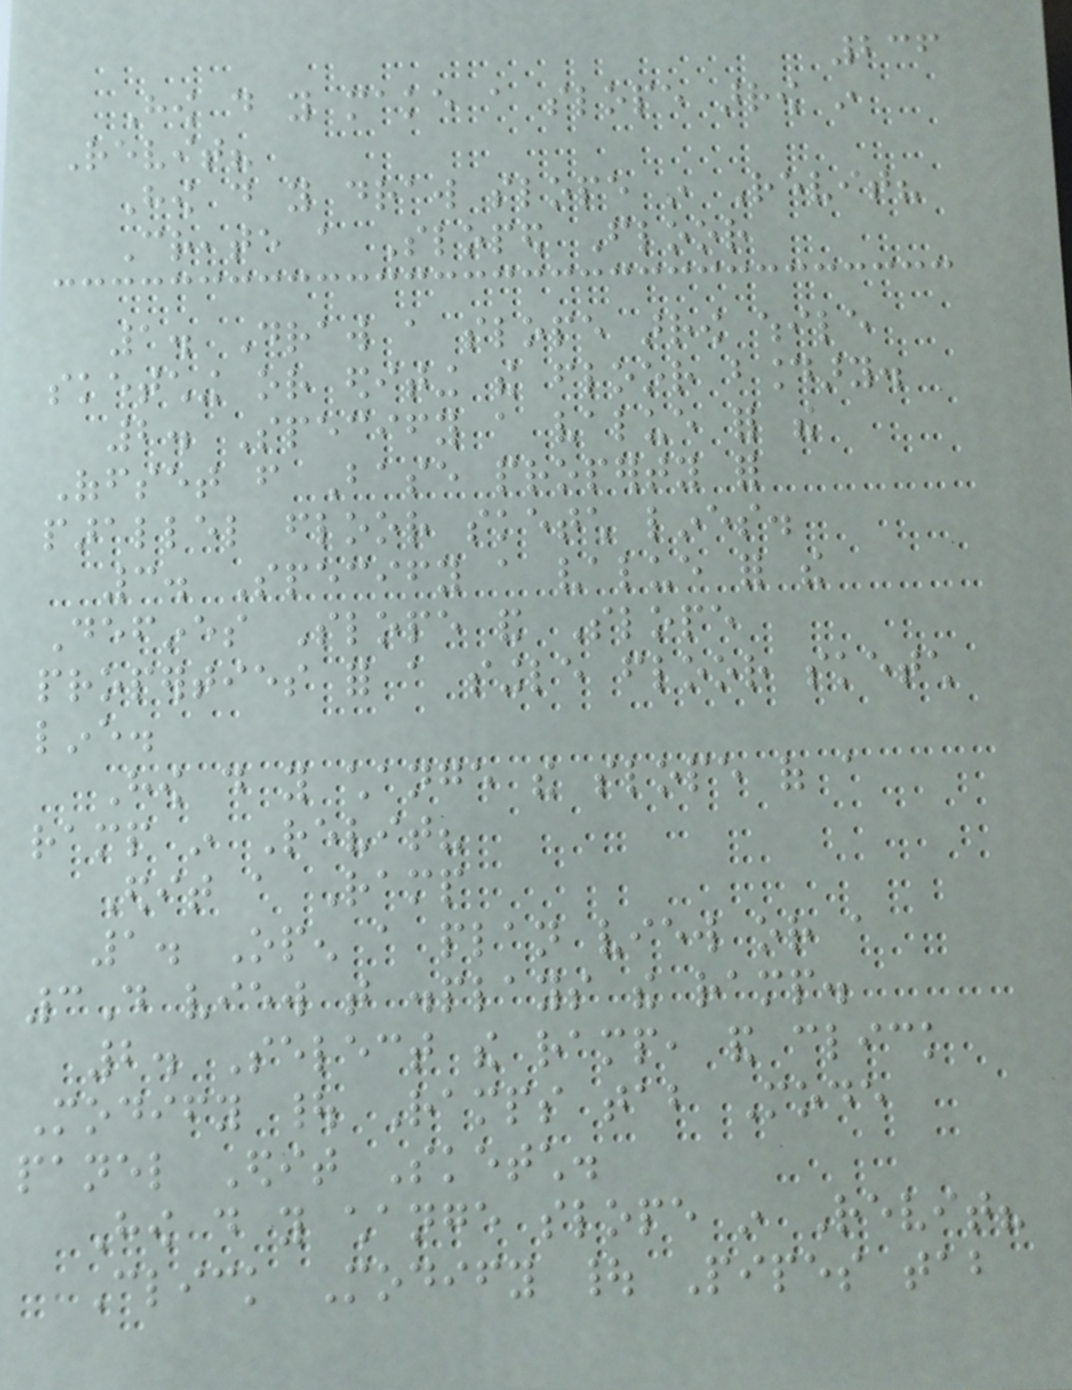236
How do you make a slope arrow in
Revit?
How do you draw slope in Revit?
Create a Sloped Floor
1. Draw a slope arrow while
sketching or editing the floor boundary.
2. Specify a value for the
Offset from Base property for
parallel floor sketch lines.
3. Specify a value for the
Defines Slope and Slope
properties for a single floor sketch
line.
How do you change the slope of a
ramp in Revit?
Edit a Ramp
1. Open a plan view or a
3D view that displays the ramp.
2. Select the ramp, and click
Modify | Ramps tab Mode
panel Edit Sketch.
How do you change slope in Revit?
Click Modify | Pipes tab
